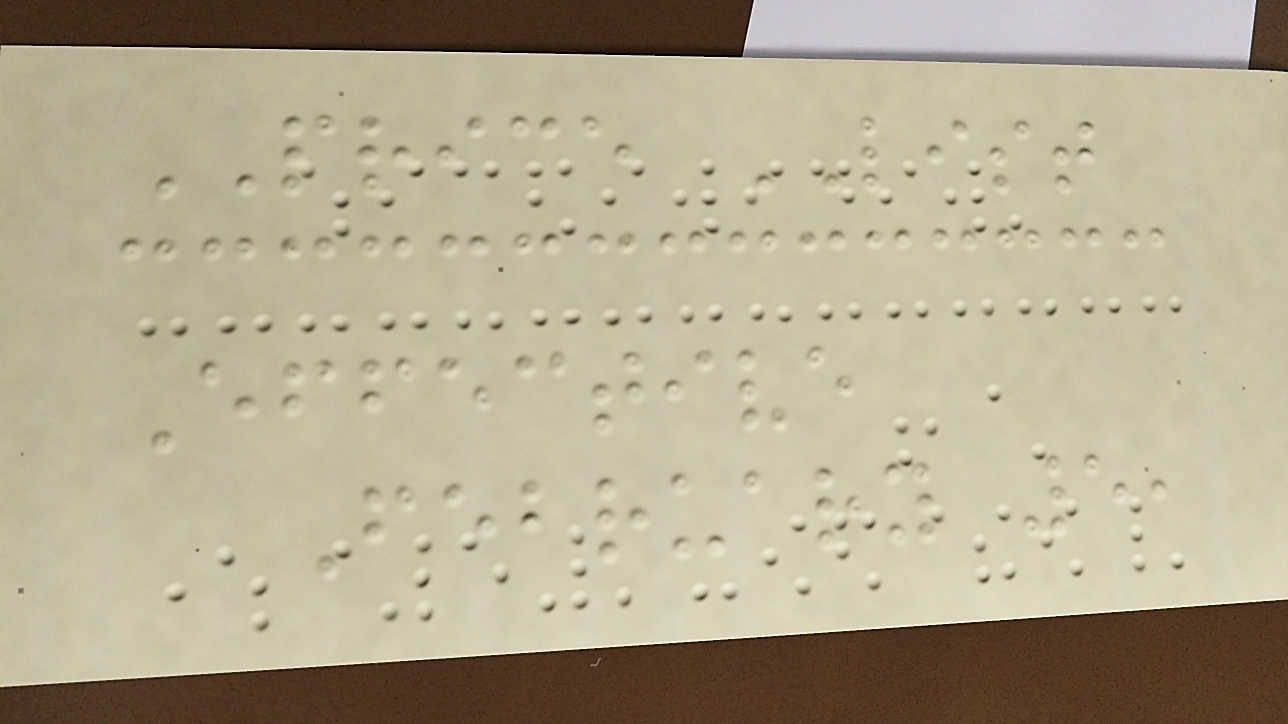PRICE LIST
Effective
February 5,
